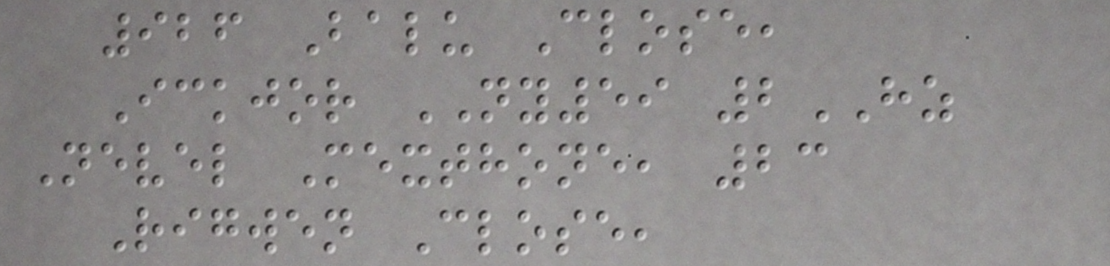926 Balu Close,
Ickjor NY59 2HZ
Nevel Mexthone, 23
Rigwen Close,
